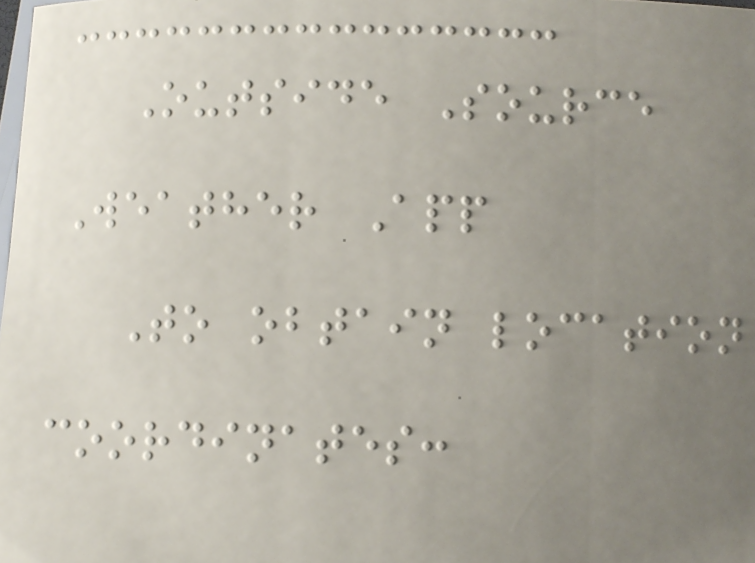Outside Source
Weather App
To obtain location
coordinates:
